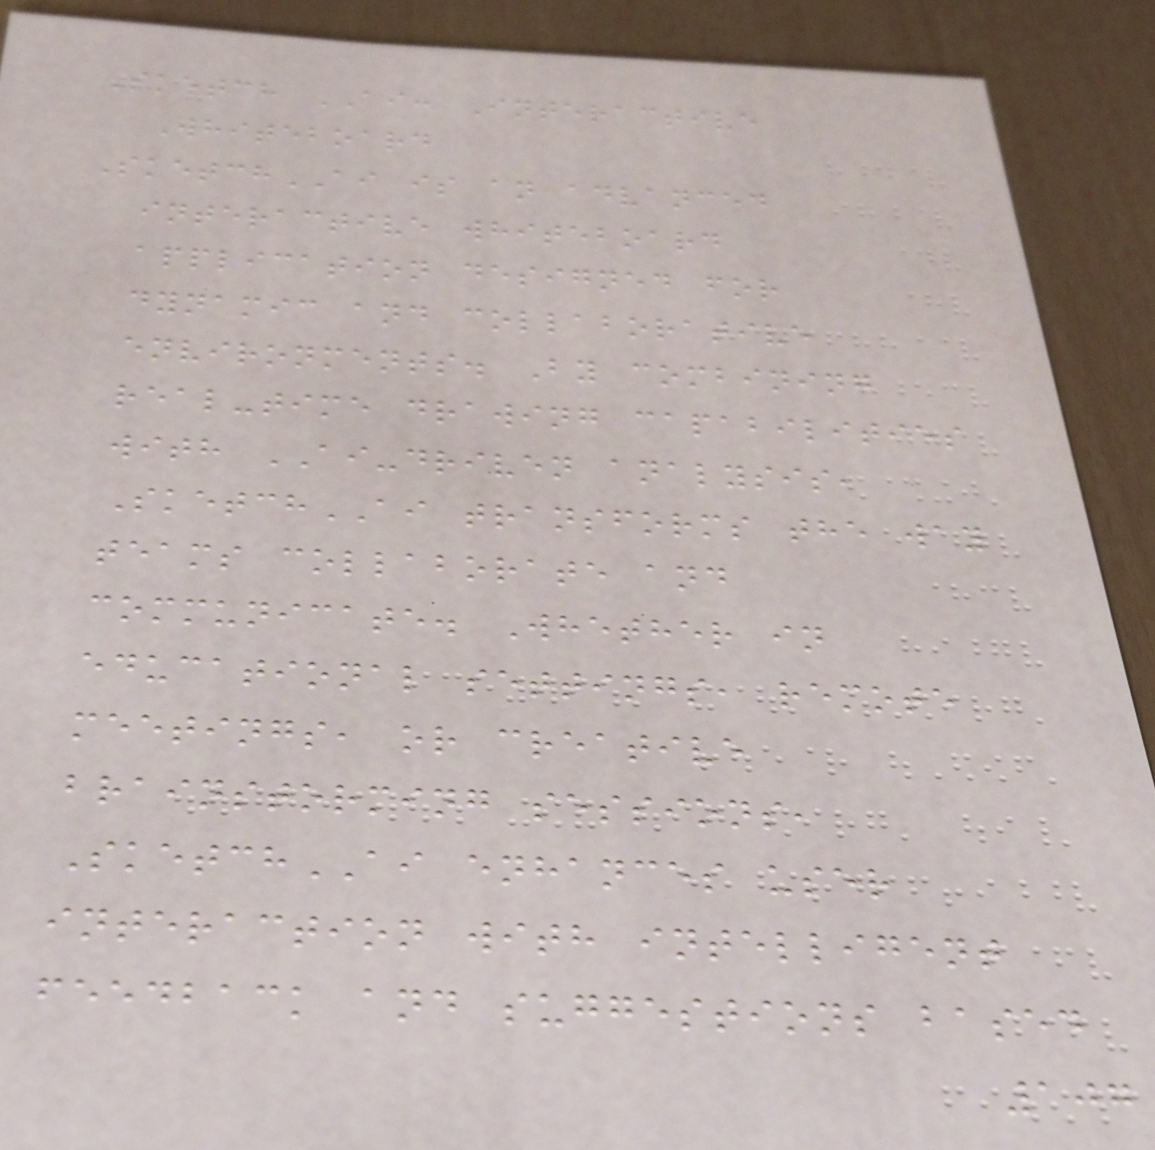Sketch AI: Interactive
Whiteboard
SketchAI is an advanced
interactive whiteboard
application designed for
dynamic and collaborative
environments. By combining
real-time drawing capabilities
with AI-driven analysis,
SketchAI transforms the way
teams collaborate and
communicate. Whether in
educational settings, remote
meetings, or creative
brainstorming sessions,
SketchAI enhances user
interaction with intelligent
feedback and suggestions based
107
